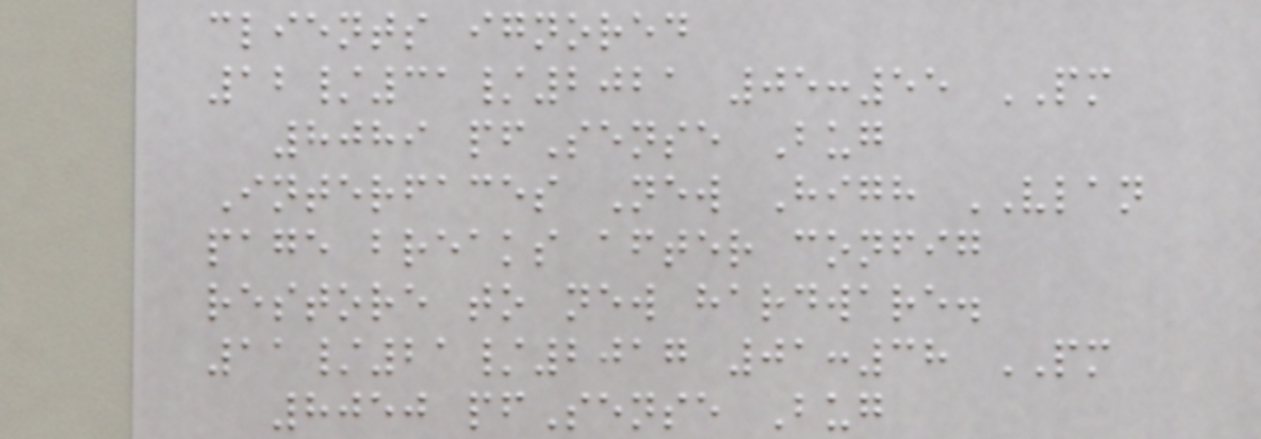clients ignored
12/31/2021 05:55 PM
8089 pfSense Bug
Interfaces New High VLAN
page breaks after config
restore to new hardware.
11/21/2017 01:38 PM
8050 pfSense Bug
